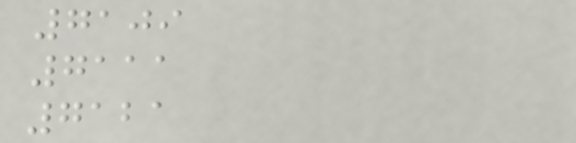7109
7111
7121
